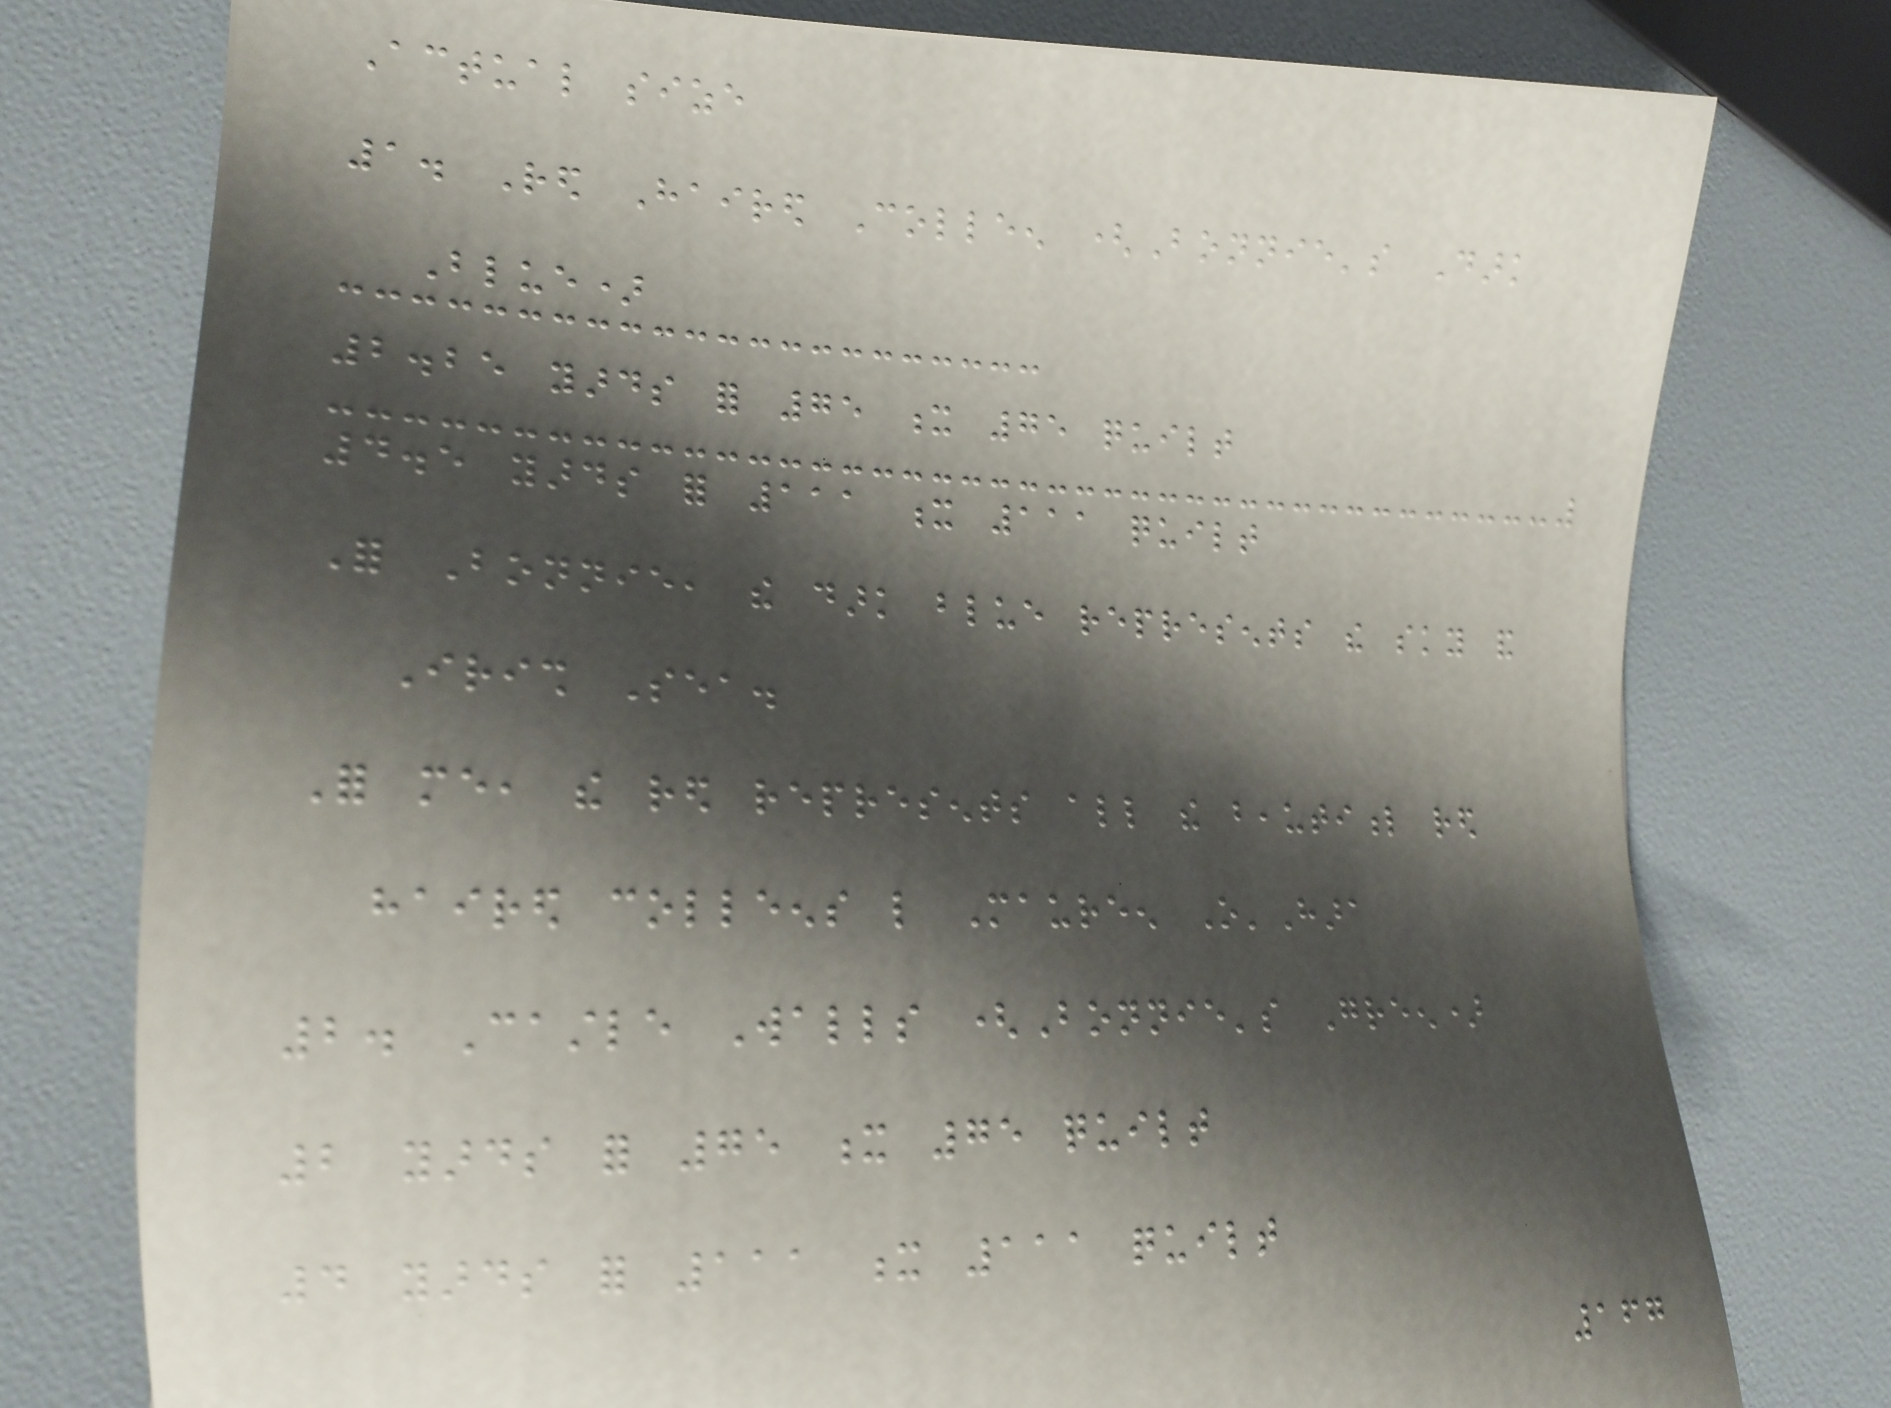Actual size
1. Red Haired Colleen (Bonnie's Dark
Blue)
2.25 yards for 75 x 75 quilt
4.5 yards for 111 x 111 quilt
For Bonnie, the dark blue represents the sky and
Irish Sea.
For me, the red represents all the beautiful red
haired colleens like Maureen O'Hara
2. Castle Walls (Bonnie's Green)
2 yards for 75 x 75 quilt
4 yards for 111 x 111 quilt
167
